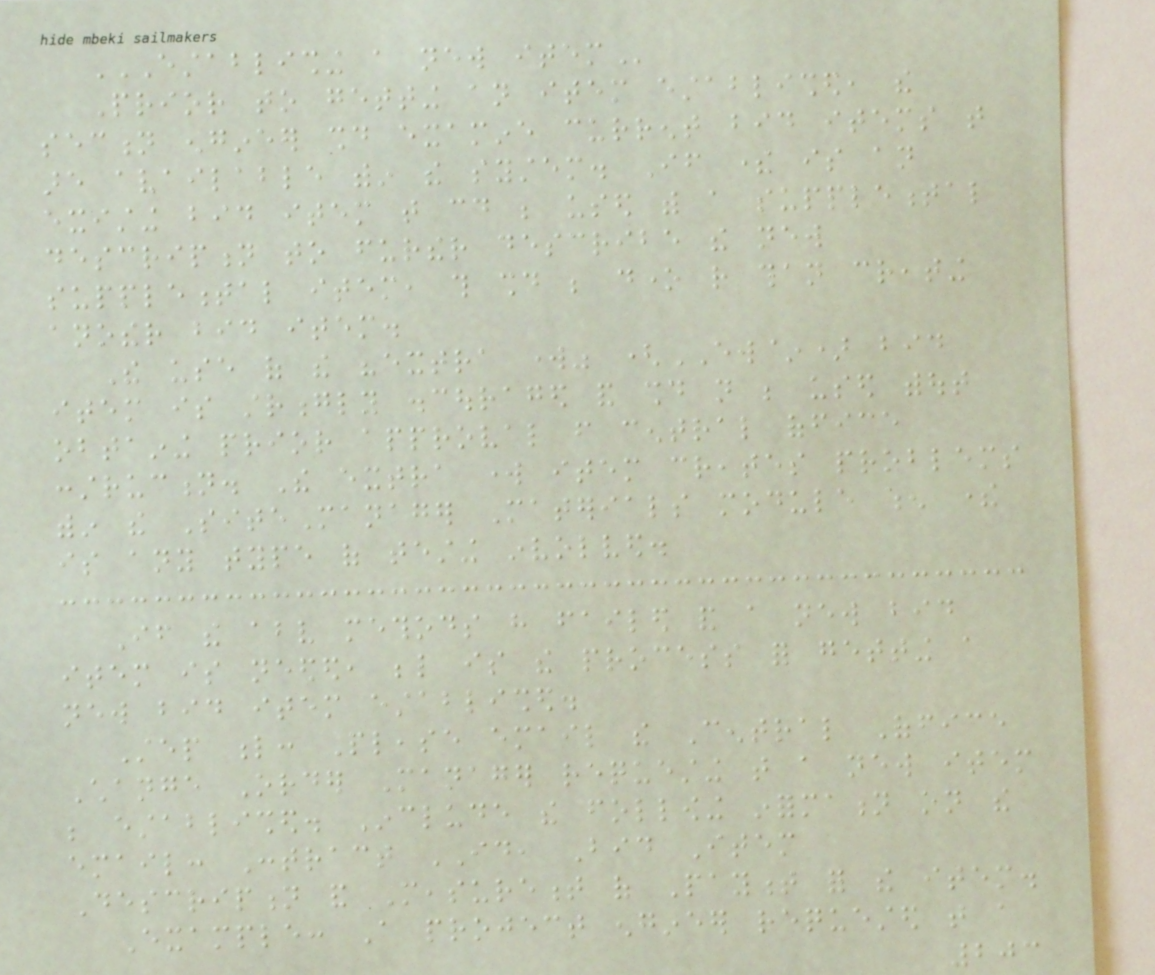ESTABLISHING A NEW ITEM
Prior to getting an item established, the
section engineer should examine current bid items that
are available within the system. If there is an
existing bid item that could be used with a supplemental
description to further describe the new
supplemental item, this should be done rather than creating
another bid item.
The use of the "extra work" (EW~) bid
item is strongly discouraged and should not be used without
obtaining prior approval from central office
construction. The extra work item creates problems
within the SiteManager Materials module when there
is any type of testing involved.
If the above methods have failed and a new bid
item is needed, below is the process for getting a
new bid item established.
Step l: Please email the Central Office
Change Order Manager requesting that a new item
be established. Include the following information on the
email: Contract ID, Bid Item
Description and Measurement of Payment for the item.
Example: A project engineer requested that a
203
